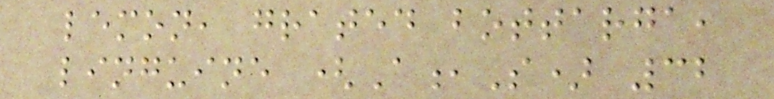lemon, grated bottarga,
linguine (A,S) 32
